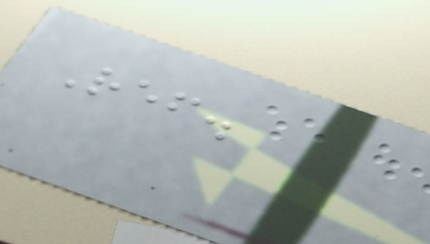Ref.
